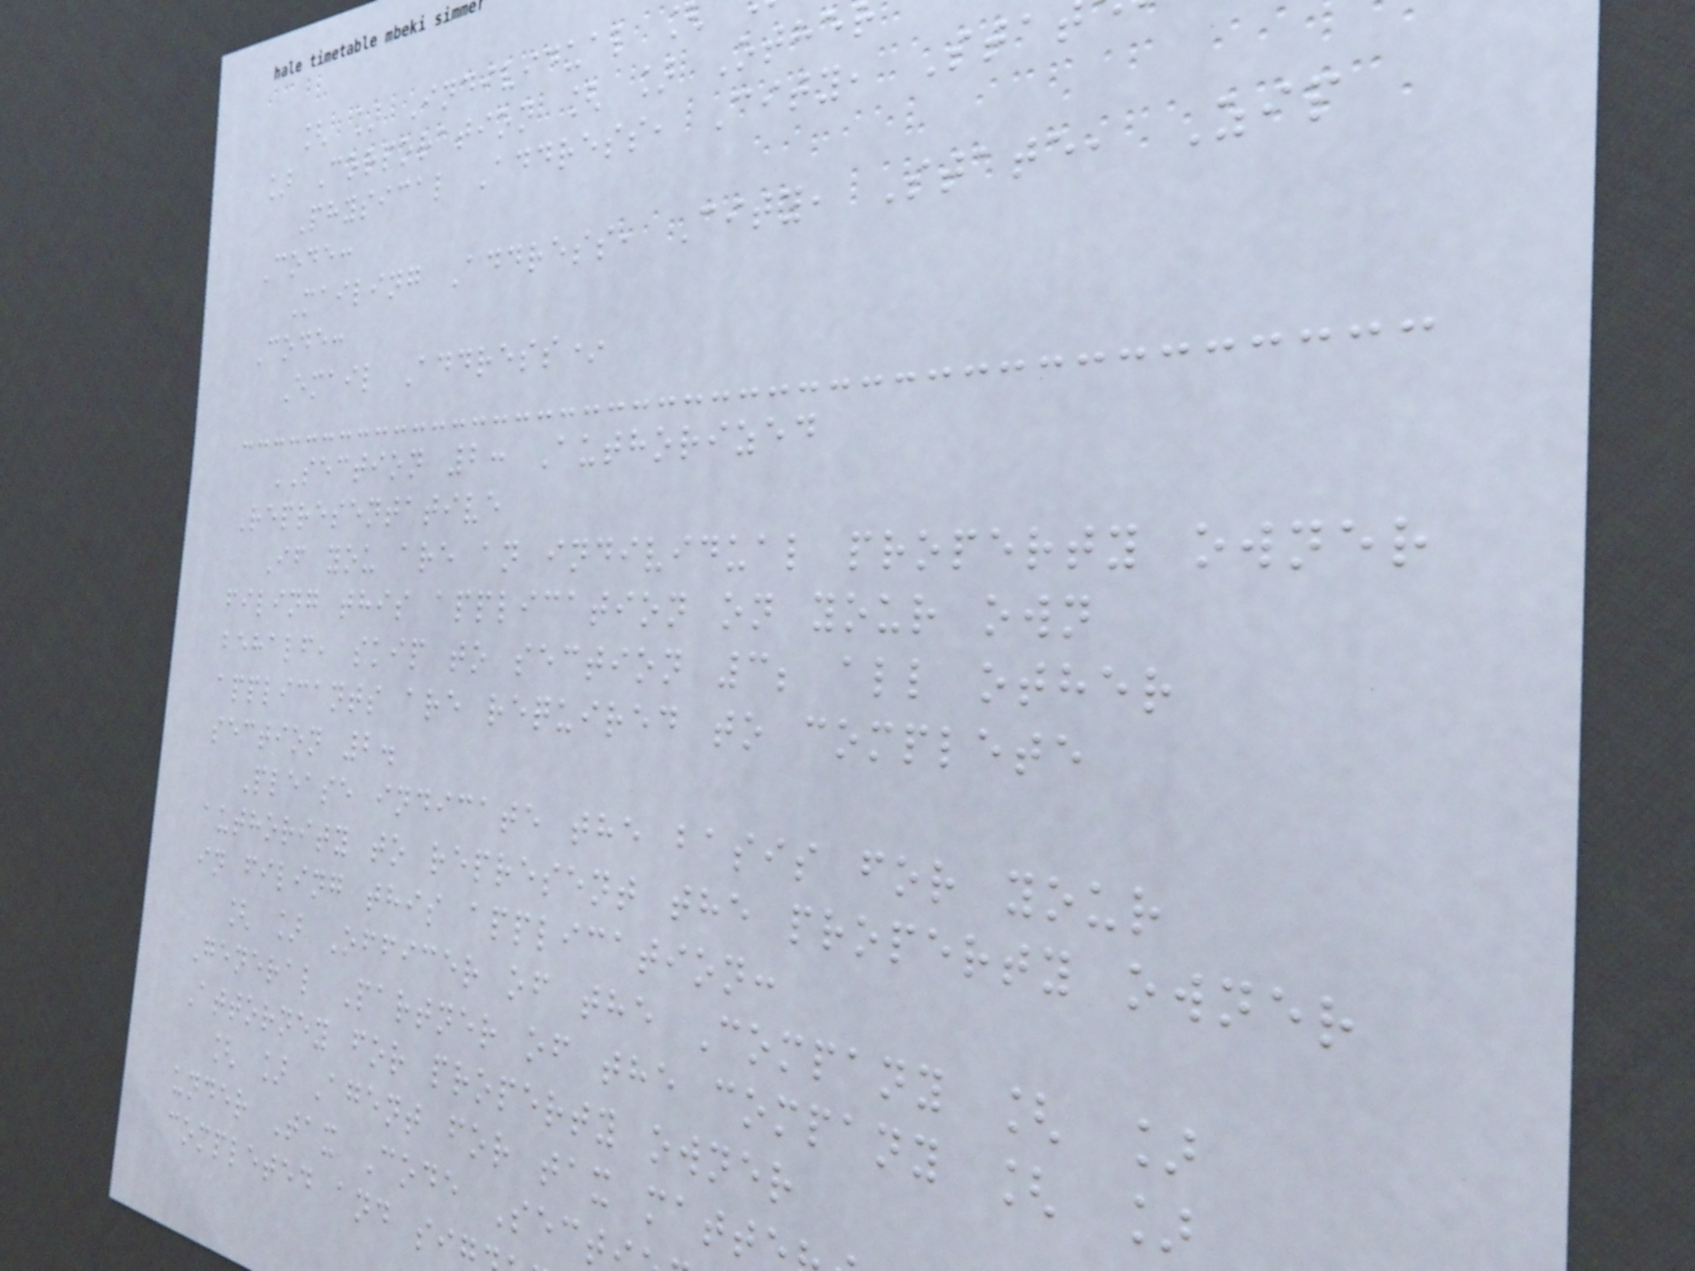[ ] Individual
] Corporation [ ] Othe
Physical Address, City, Sta
Code:
Mailing Address, City, State, Zip
Code:
Email Address*
SECTION 2: Authorized
Representative
If you are an individual property owner
filing this application on your own
behalf, skip to section 3; all other
applicants are required to complete
section 2.
Please indicate the basis for your
authority to represent the property owner
in filing this application:
[ ] Officer of the Company [ ]
General Partner of the company [ ]
Attorney for property owner
[ ] Agent for tax matt
under Tax Code Sect
completed and si
